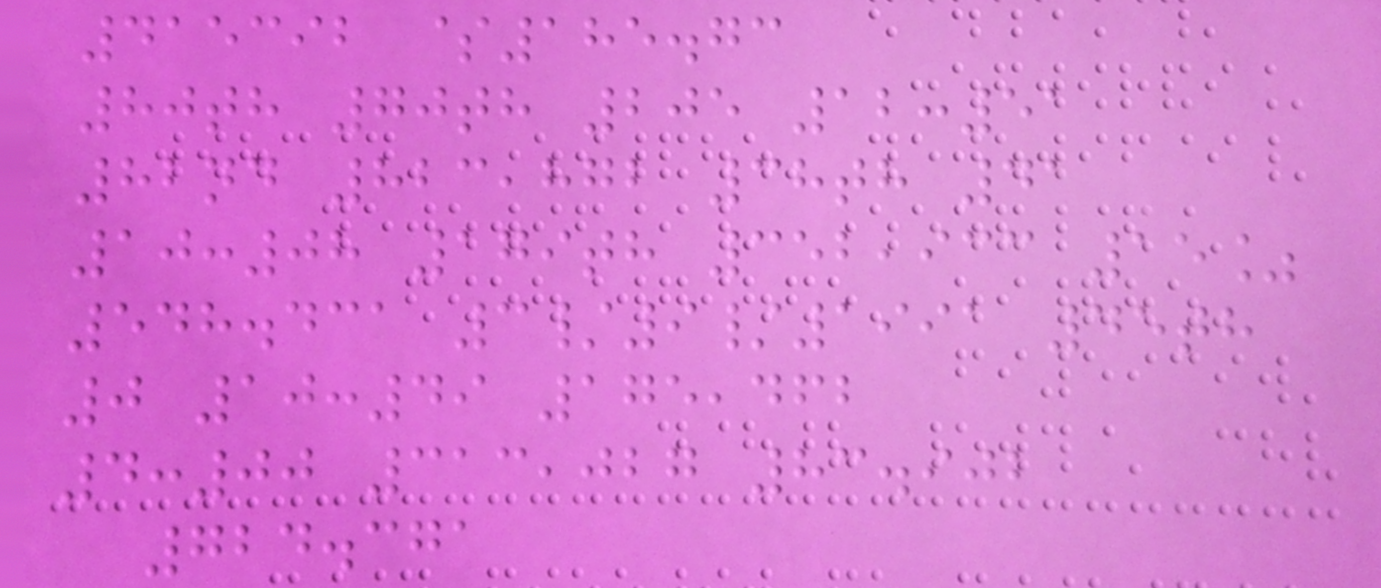415392 $185.73
80th 70th 205 12:51
82nd 823,872 38th 41
10:08 179th 352,933 15%
548.431 3/9/1991 45th
0 10:49 175,462
4:00 313,027 83.902
724.371
